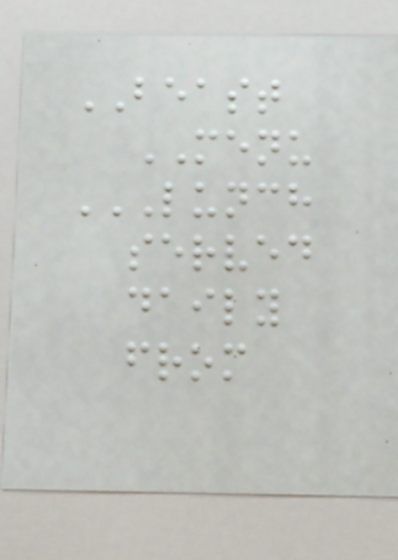BEAST
MENU
LUNCH
SERVED
DAILY
FROM
